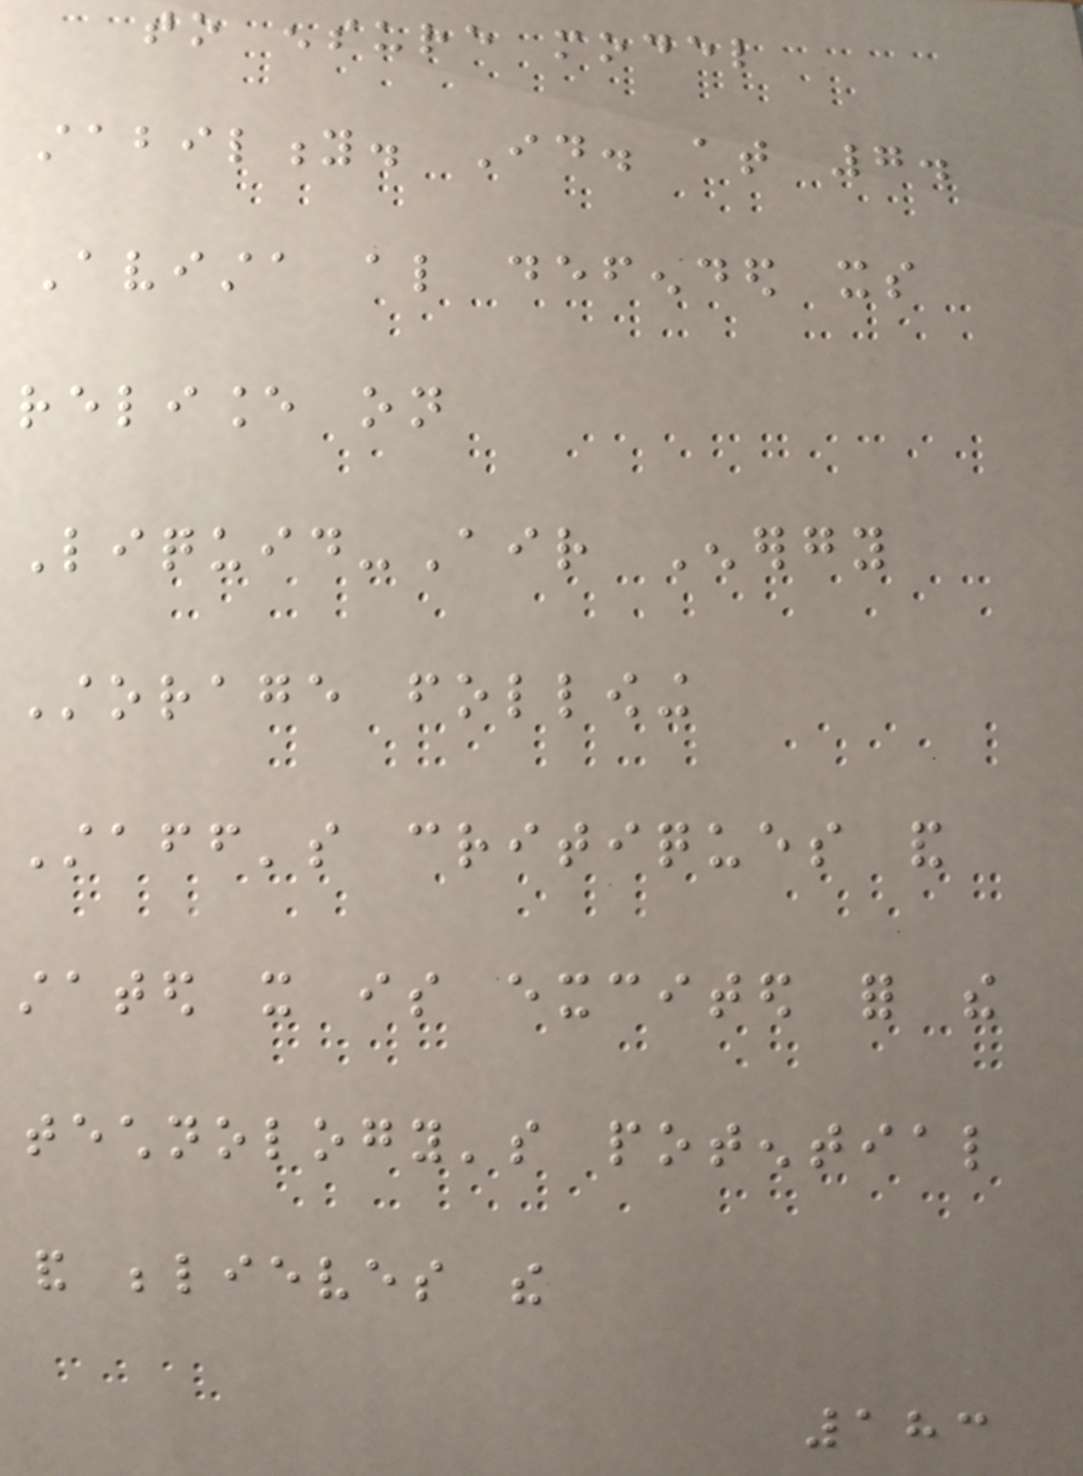to ensure model
stability. Id. at 7.
Avista also defended its
reliance on
Liquid-Air Energy
Storage following
Staff's critiques and
stated it is excited for the
technology's potential
and believes the
183
